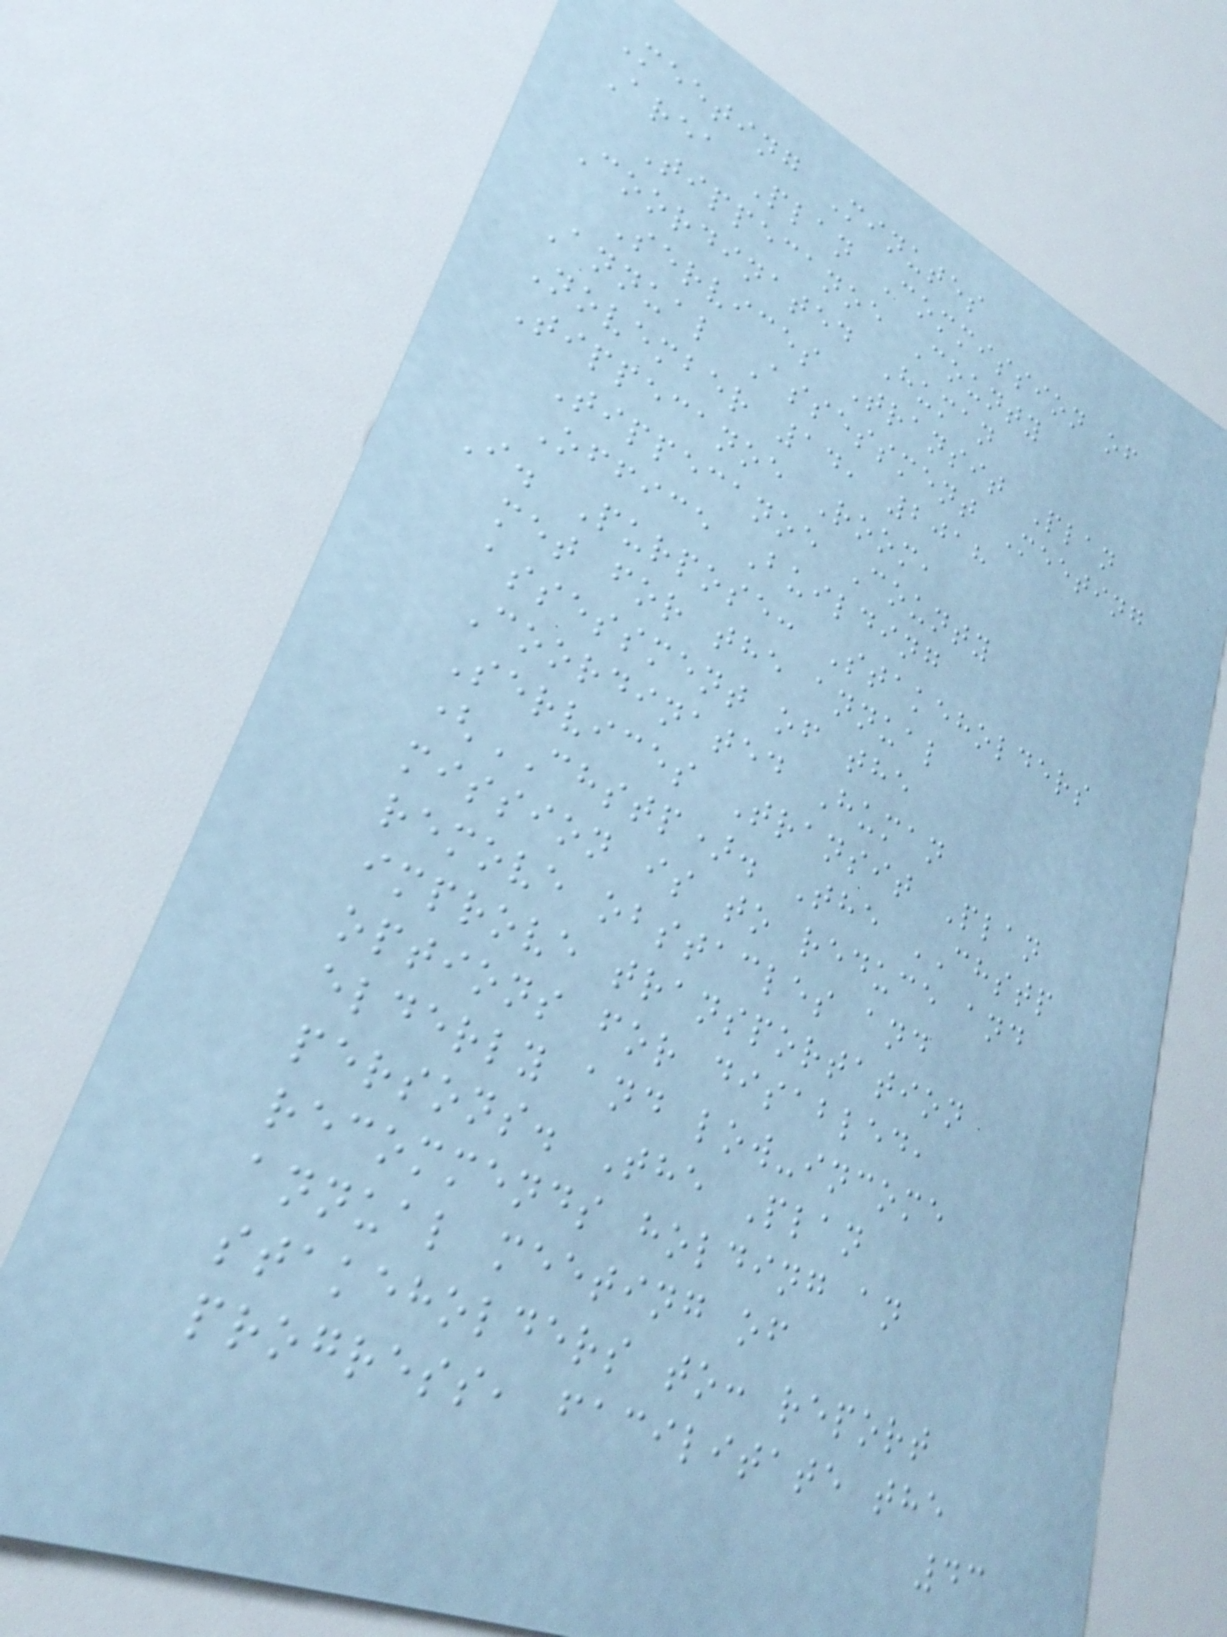Meeting Minutes
Area Plan Commission of
Tippecanoe County
Coordinated Human
Services Transit Plan
Annual Assessment Meeting
November 14, 2018
Tippecanoe Room,
Tippecanoe County
Office Building
I. Purpose: Stakeholders
met for the annual
assessment of the
Coordinated Human
Services Transit Plan
(CHSTP). The CHSTP
mission is to reduce and
remove obstacles and
improve transportation
options for disabled,
elderly and low-income
persons. The Plan
recommends holding an
annual meeting of
stakeholders to: report
progress, facilitate the
43
